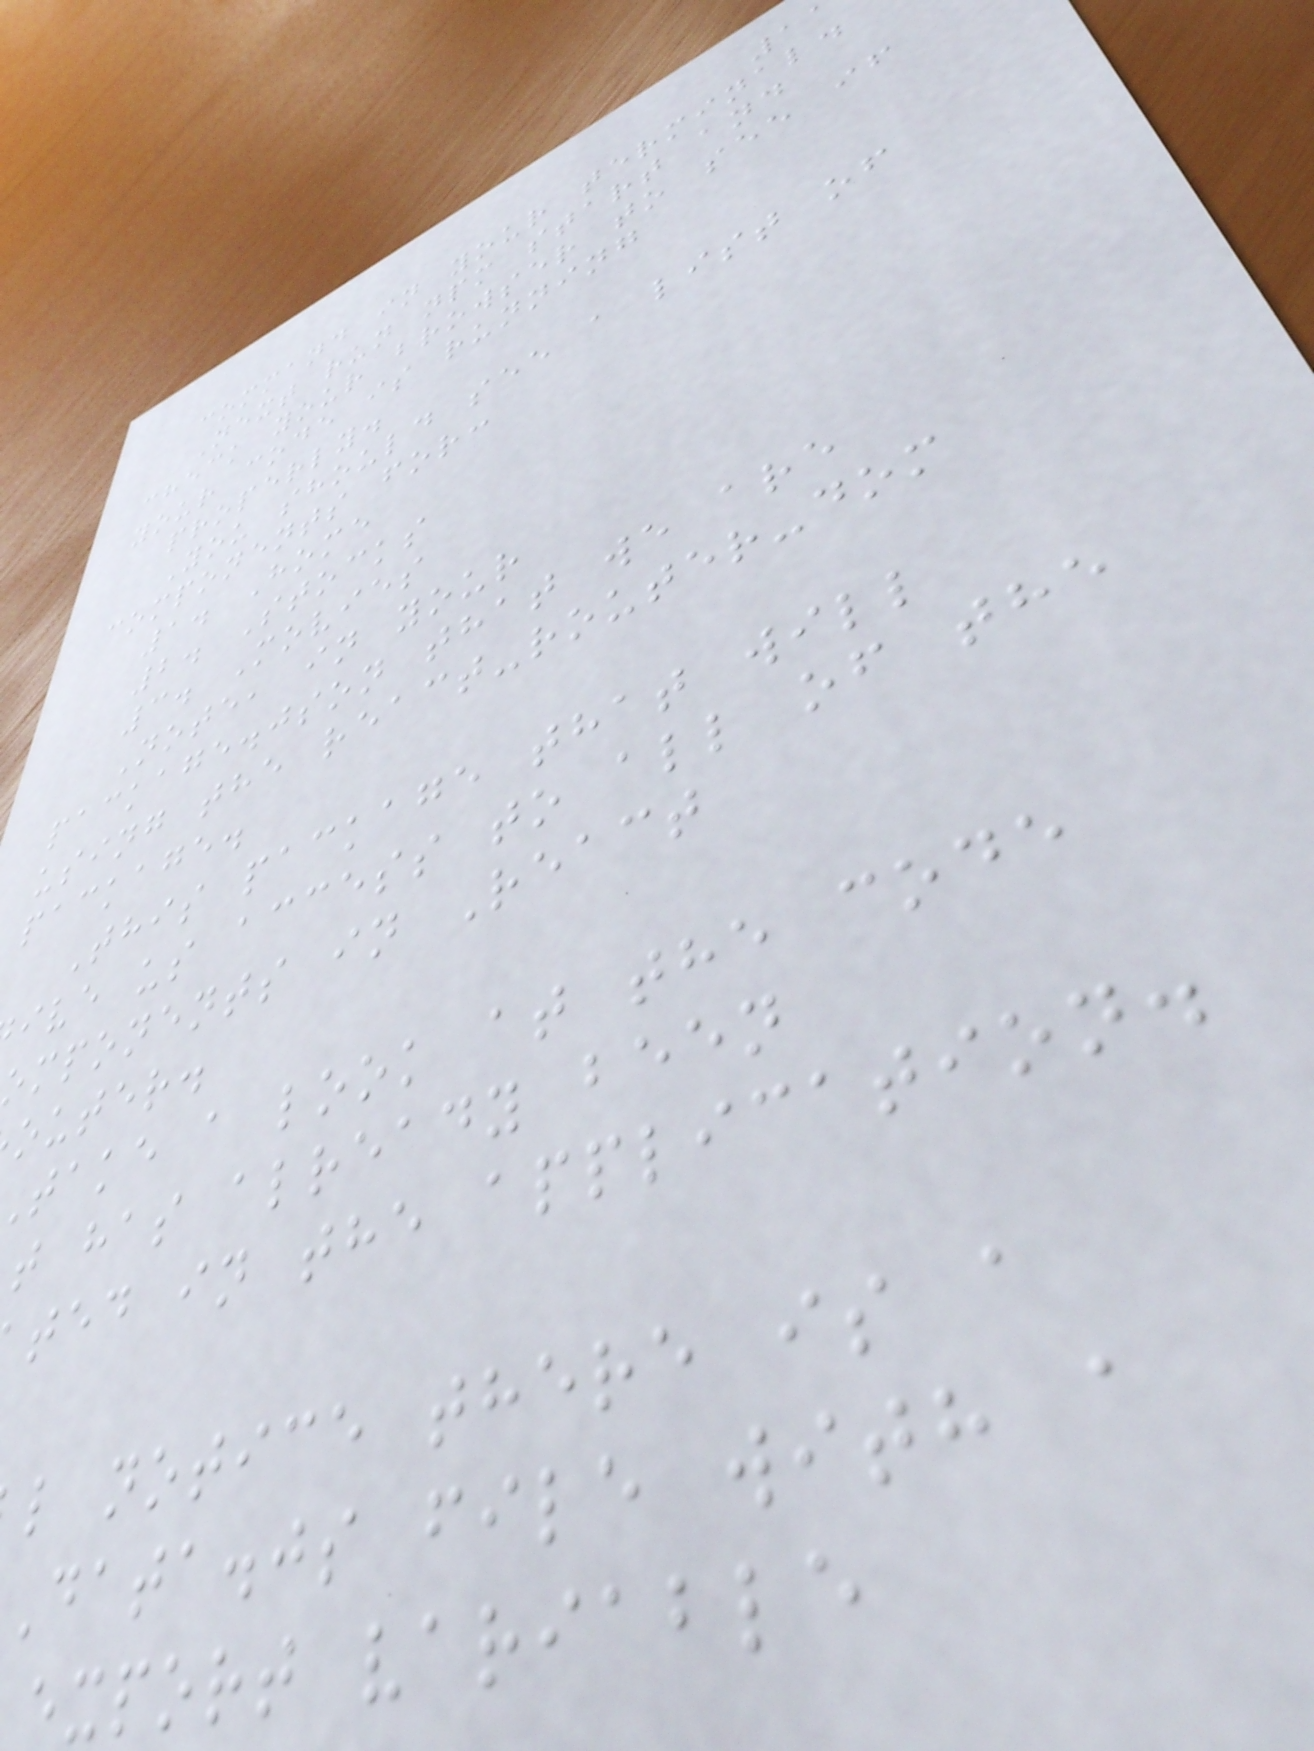command in your terminal.
Next run npm start and
check your browser to see if
your code is running
properly.
You should see a list of
components for:
1. Home
2. Stocks
3. Movies
Note, in your
package.json that we are
using the react-router-dom
package.
This package that will
ive us access to all of the
omponents in React
outer.
take a look at the code
t has already been
ted in the application.
l notice there is a
Data.js file with a
export variable
